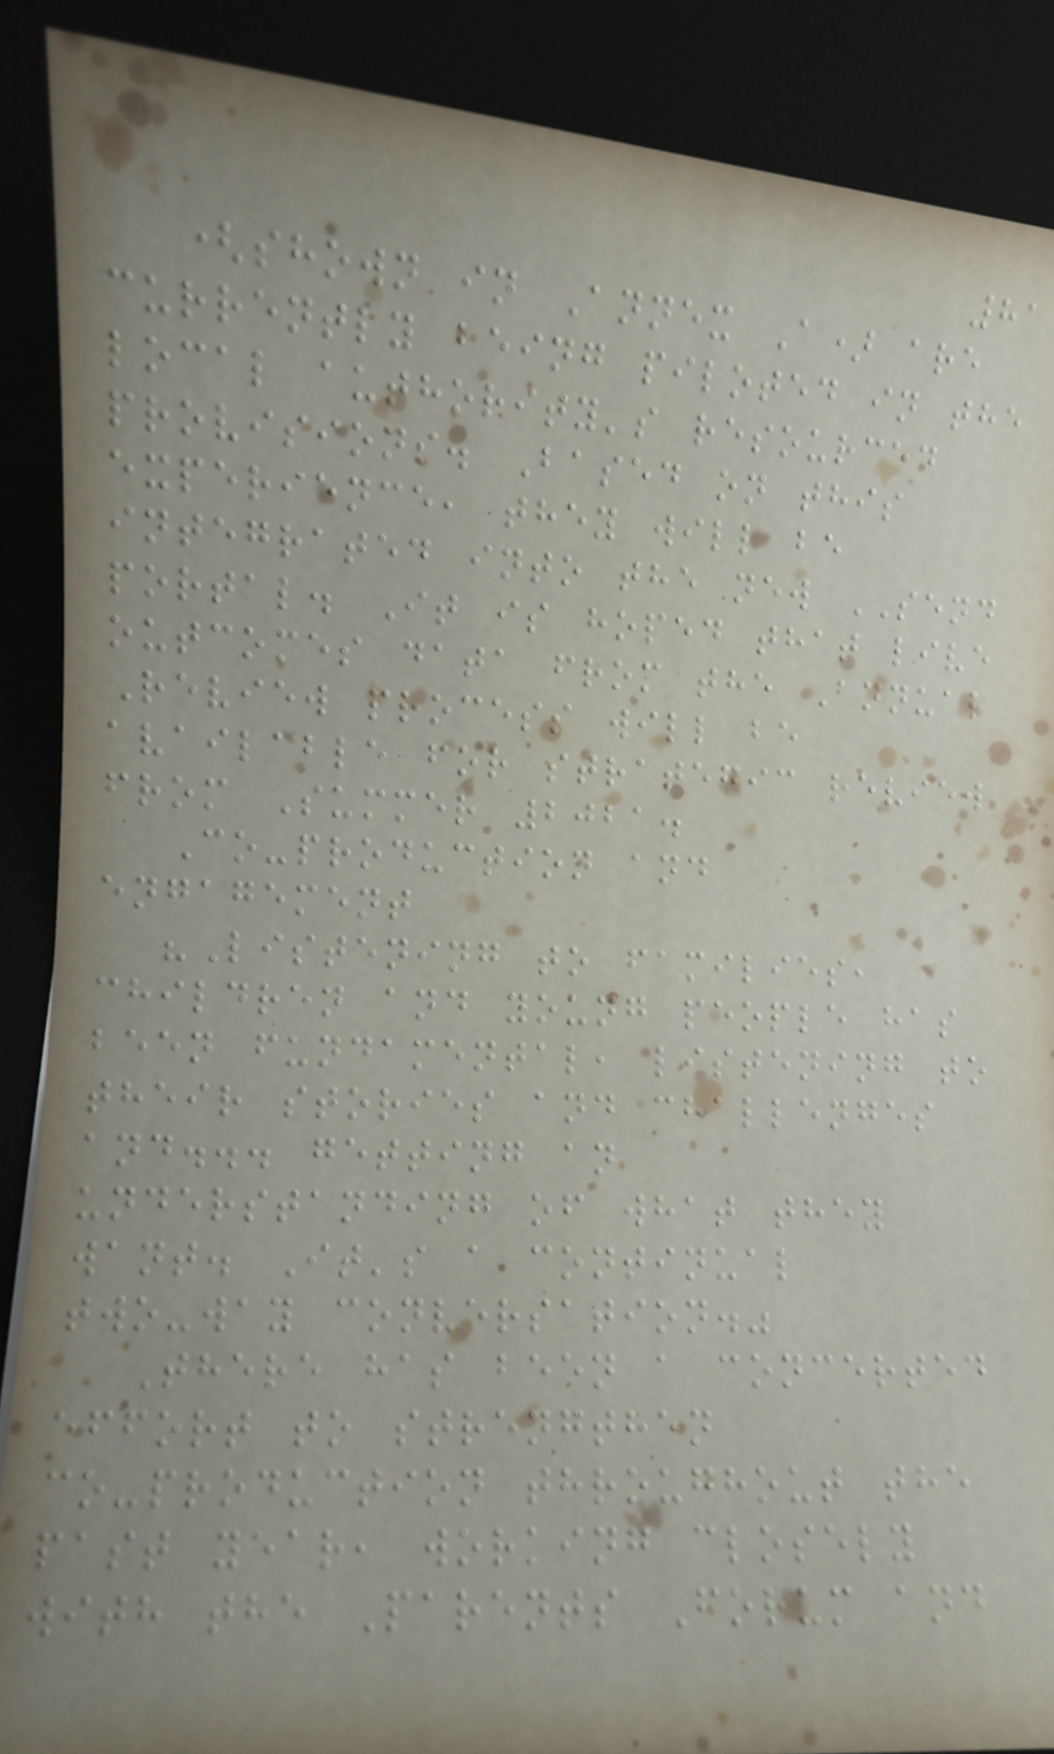81
(shown in Annex A) are
currently being piloted in the
local authority's resourced
provisions. Based on this
experience, they will be
integrated into the new SEND
portal. It is hoped that live
outcomes data from the Annual
Review process will be
available for strategic review
from Summer 2021.
Co-production and
engagement
"Listening to families,
children and young people has
been fundamental, listening to
their stories and challenges
and... getting an
understanding of what they
want. It's a continual
two-way conversation."
There has been a concerted
effort to strengthen
co-production throughout the
past year, working closely
with the Parents Forum and
